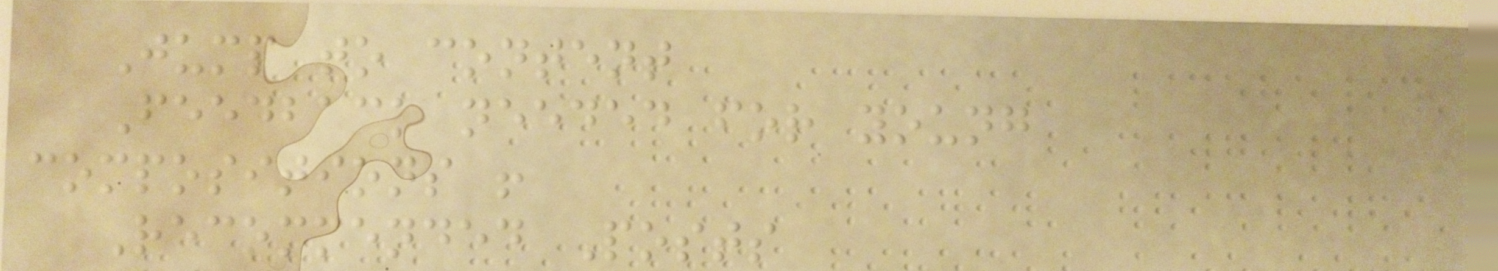Jump to content
Feedback needed for young
compositions !
Recommended Posts
